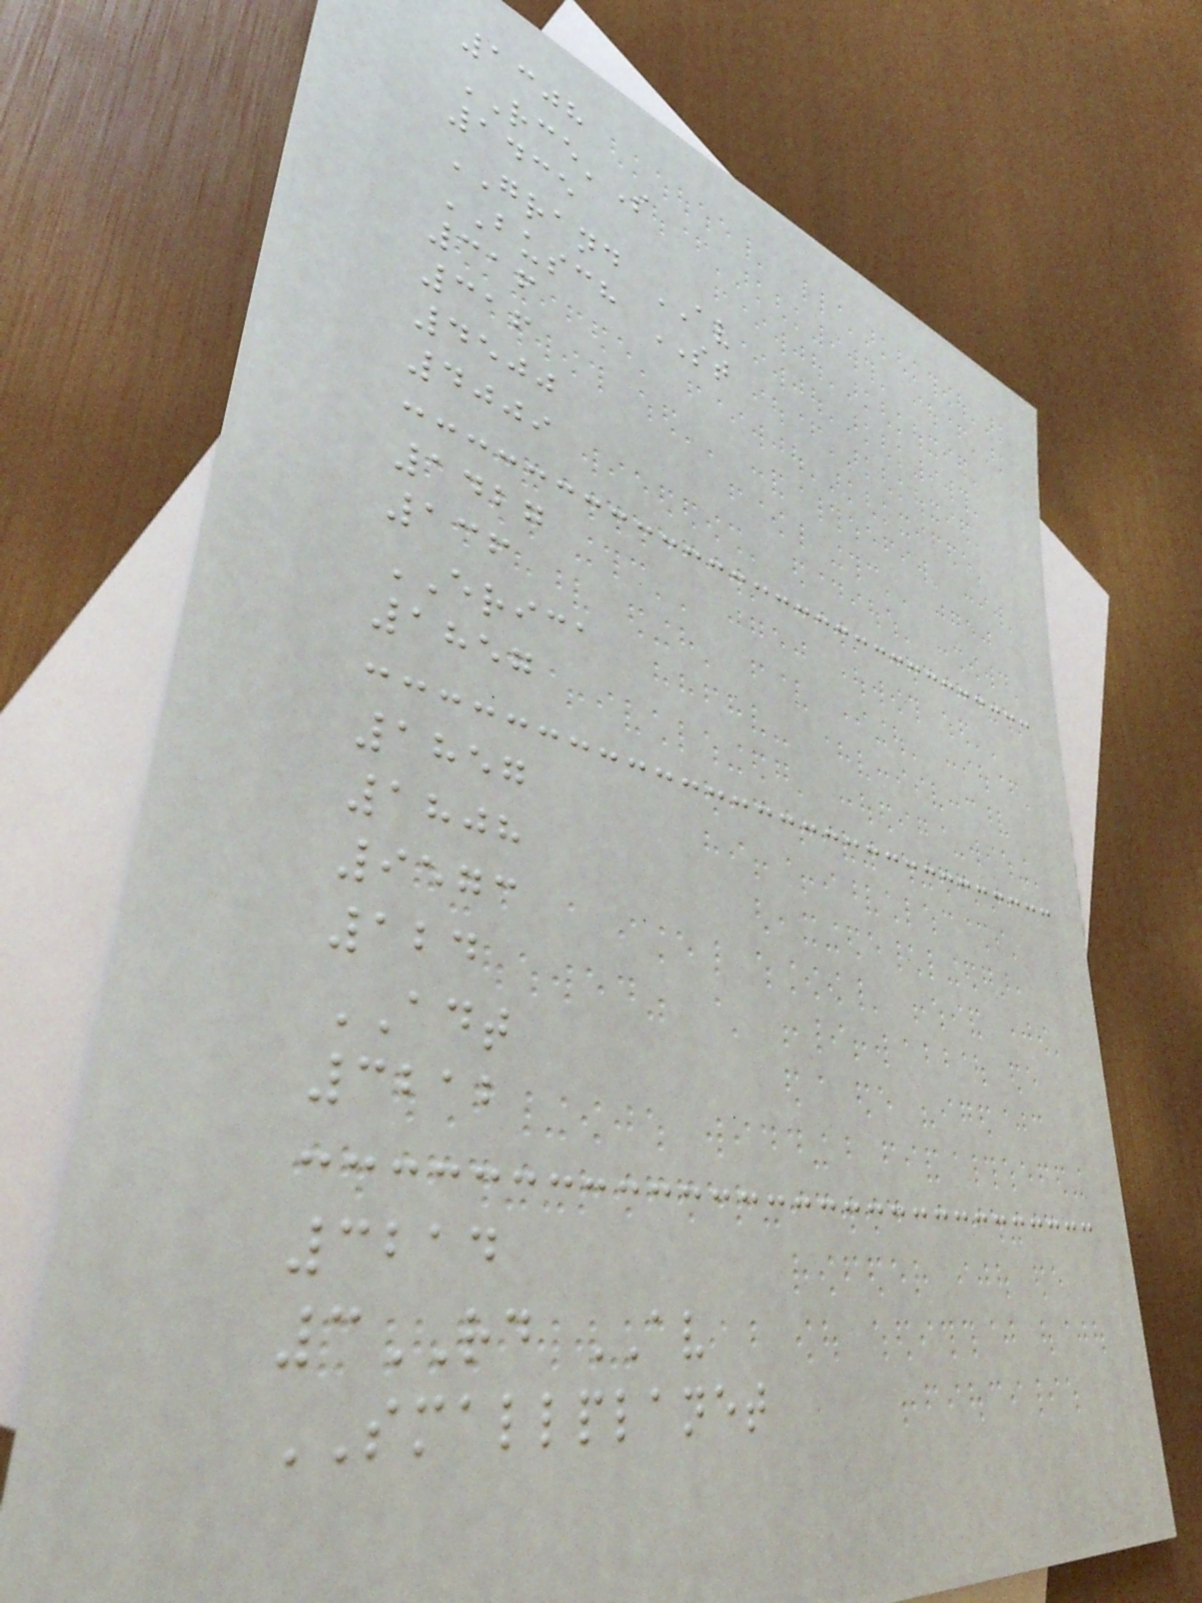1308
RCE'S
1435
GRAND AV
BUSCH ST
316
316
4500
4009
1427
136
ERICA
1857
1857
1808
9573
124
ADT
3212
3214
3RD AV
SMALLPLANET
